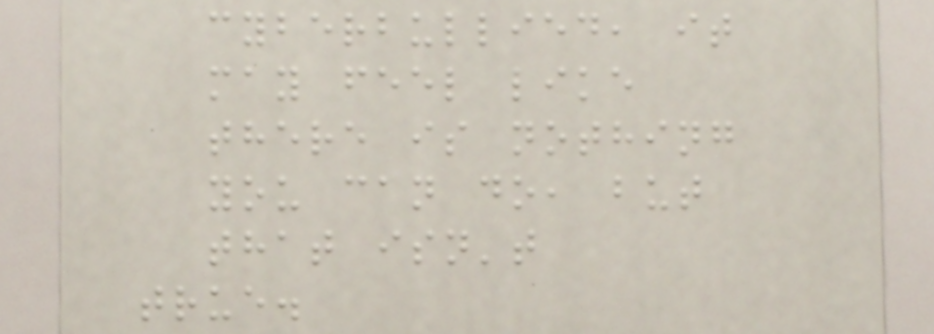cyberbullied, it
may feel like
there is nothing
you can do, but
that isn't
true.
